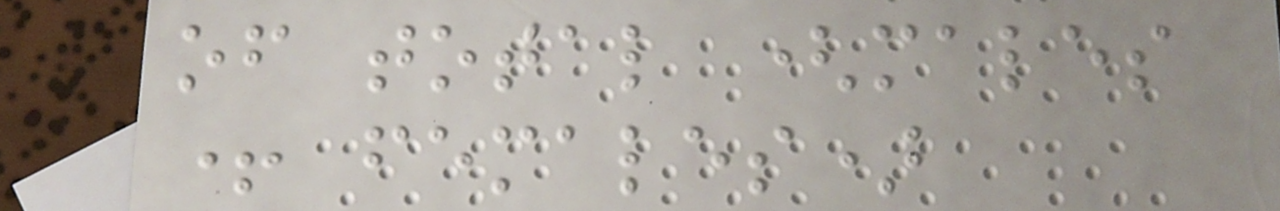of total (males
+ females)
